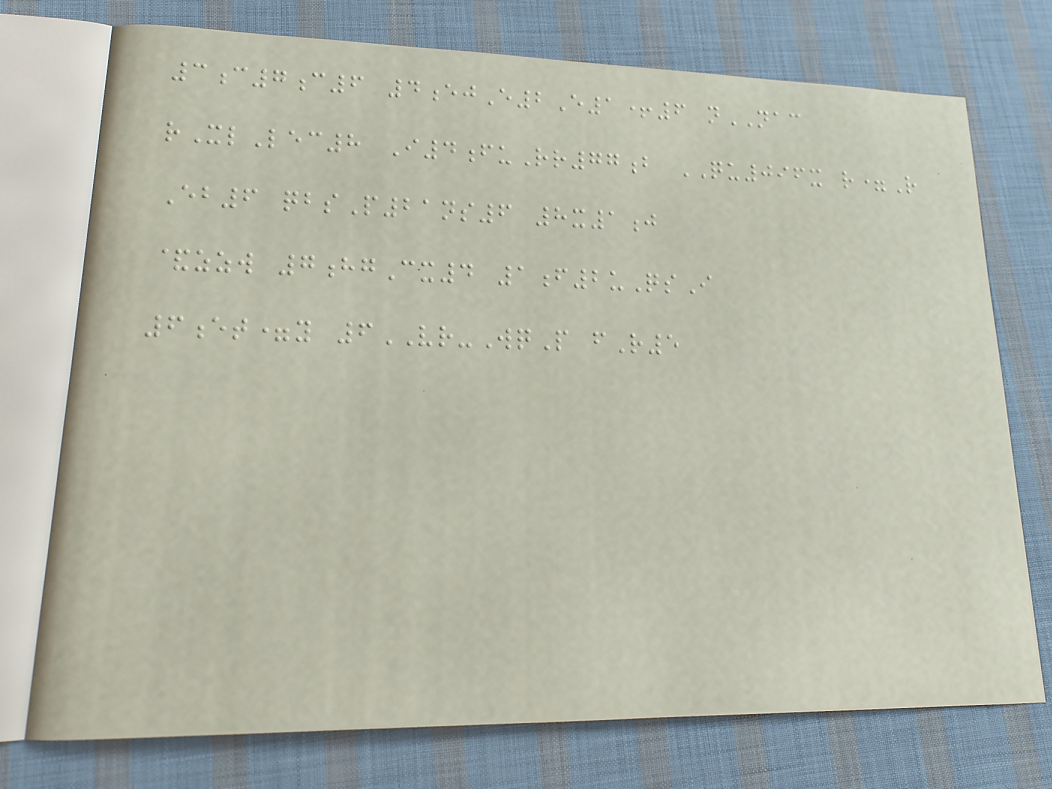3c7c6 4ejE2E1+6 nNAC
rXlLec8 I4fuRr77b QU096x r=R
Eb6 qbsP21ns6 8x1j
&zzw 7hgCx4 1f2uQsI
6et=y 6VR-WqP fR5
